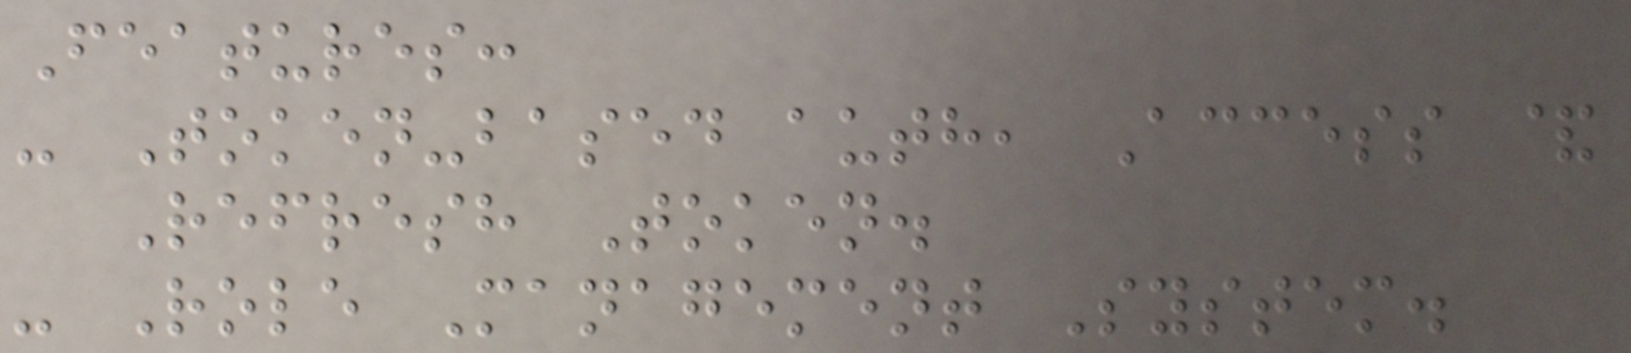Features:
- Token-based auth, Access &
Refresh Token.
- Role Management System.
